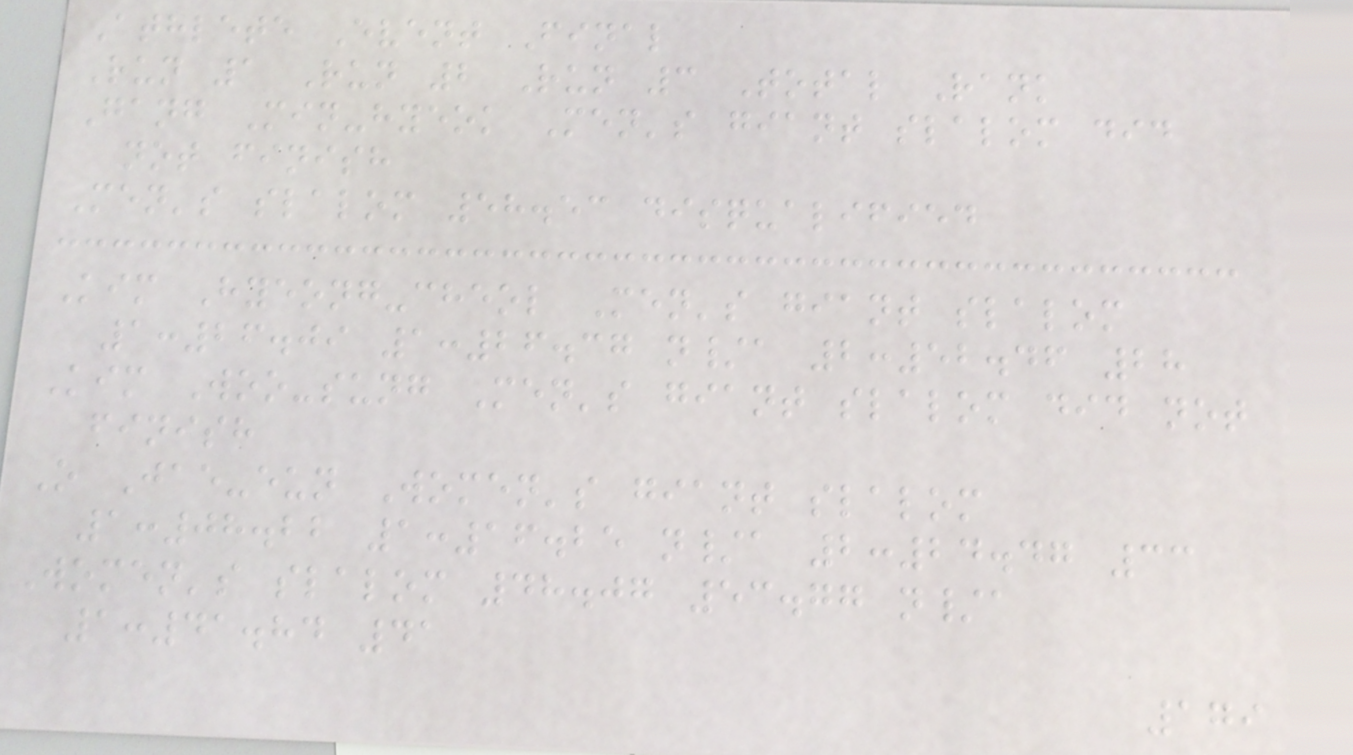Athlete Event Final
Run 1 Run 2 Run 3 Total Rank
Gang Min-hyeok Men's giant slalom did
not finish
Men's slalom 58.53 disqualified
Kim Hyeong-cheol Men's giant slalom
1:26.09 1:26.37 n/a 2:52.46 28
Kim Woo-sung Men's giant slalom did not
finish
O Jae-eun Women's giant slalom
1:08.22 1:16.25 n/a 2:24.47 33
Women's slalom 48.07 53.77 n/a
1:41.84 41
179
